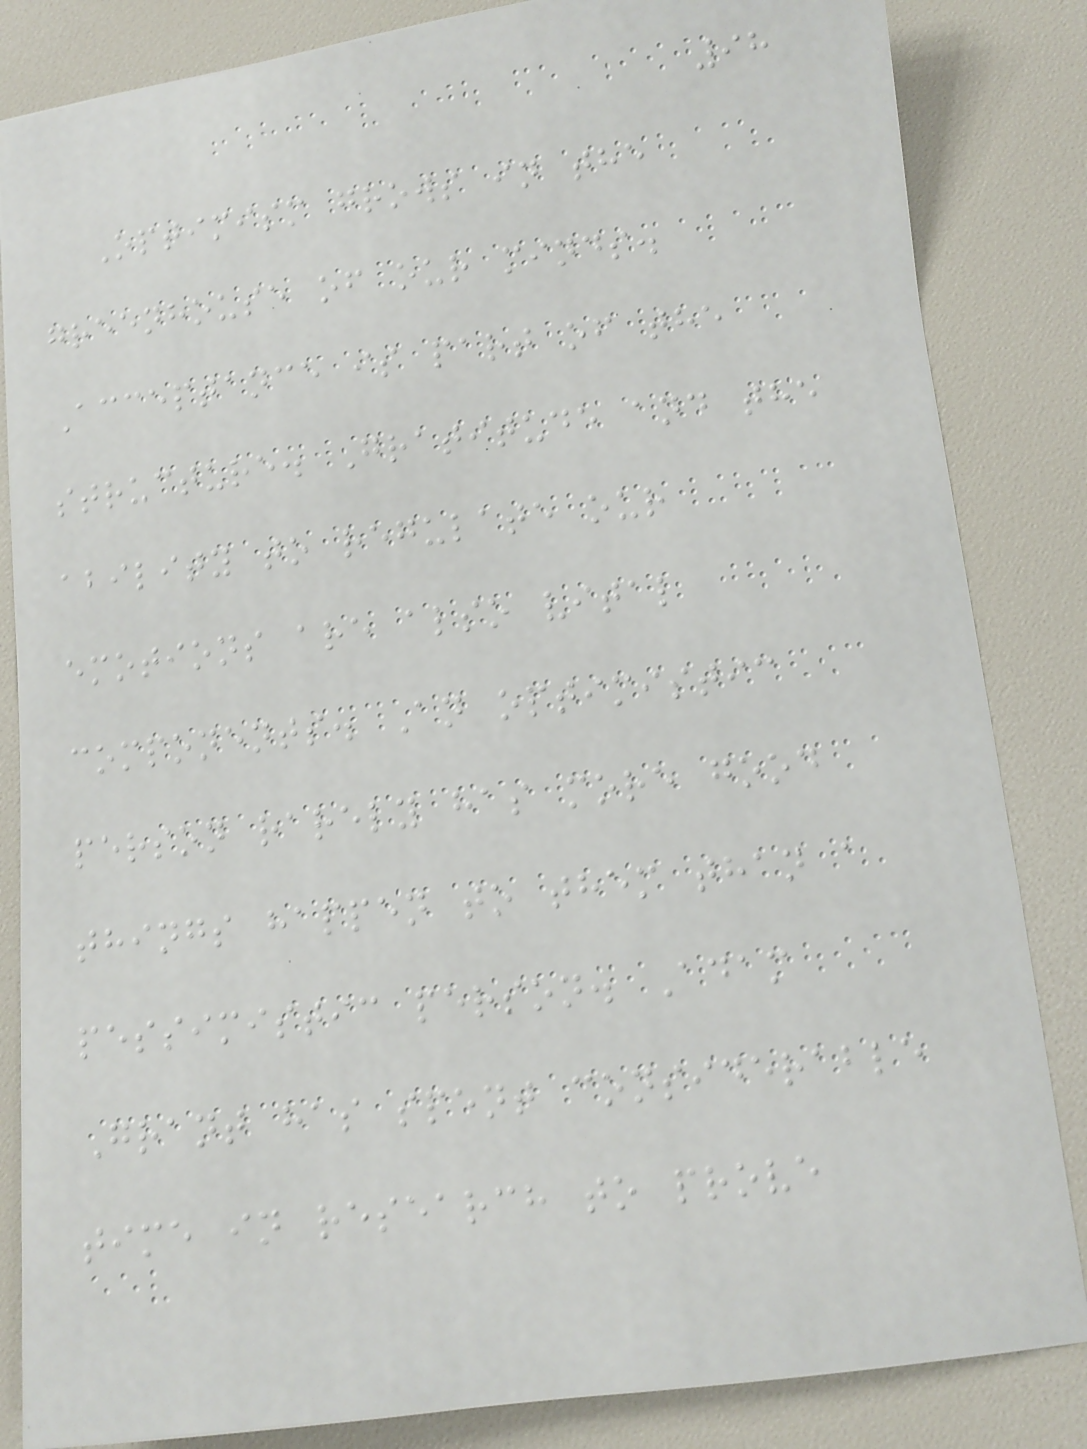98
Optimism grows in the
greenhouse of our minds.
Acceptance is part of the
structure. Gratitude and the
ability to regulate our
emotions are also vital
components. An optimistic
person rarely has more good
things happen to them than a
pessimistic person. Adam
Grant has spent considerable
time in research to prove
